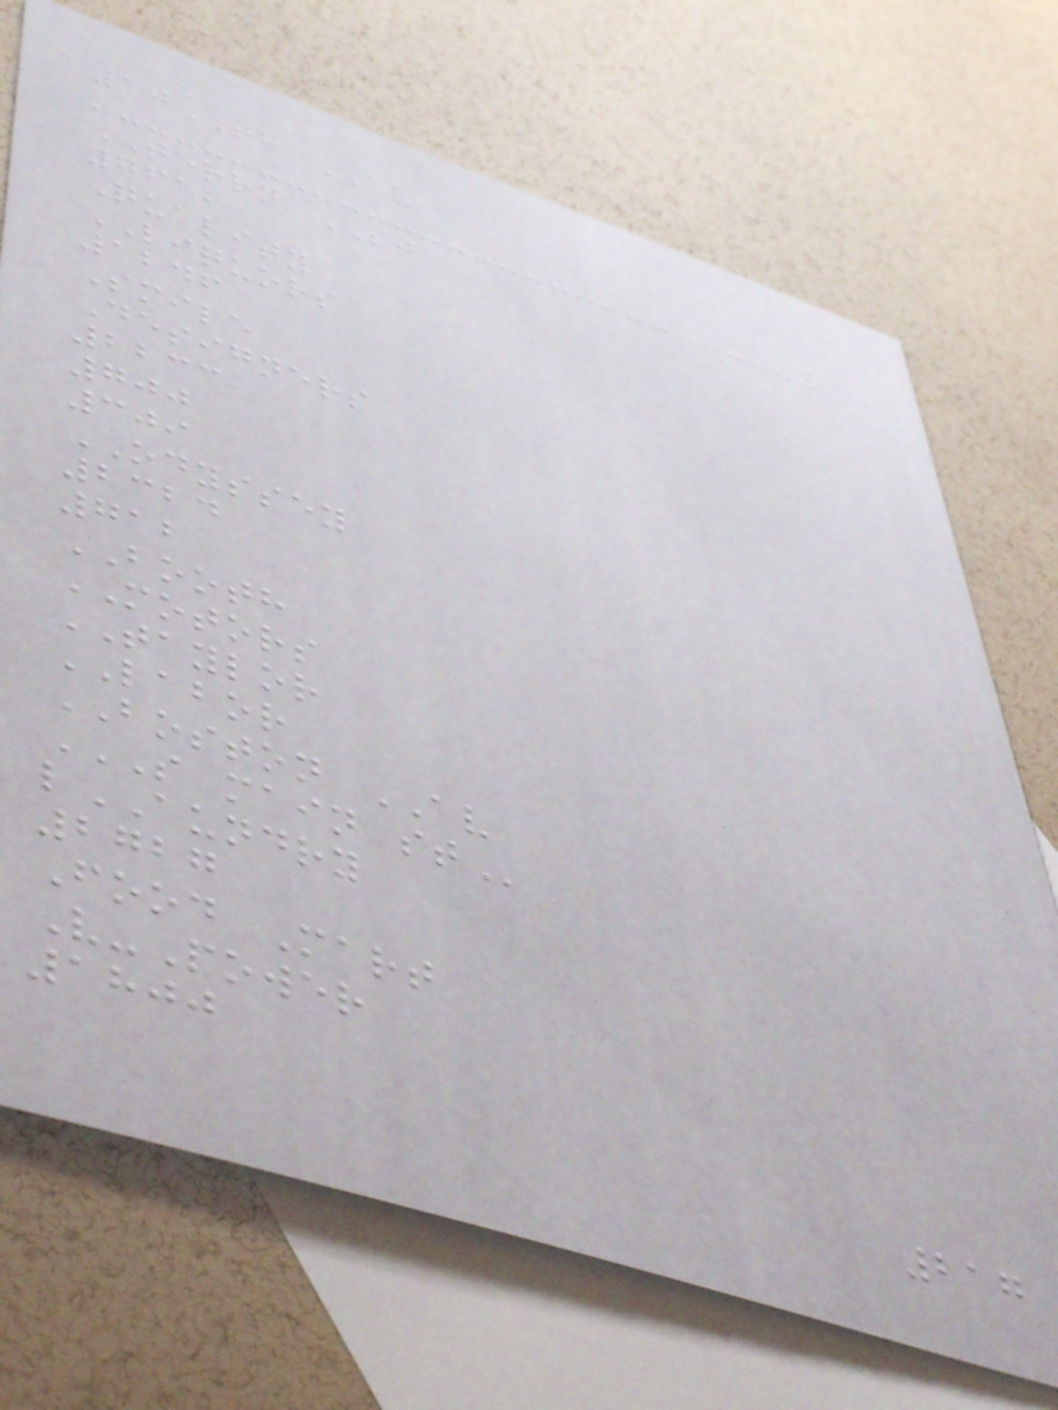10TH AV
TERRY ST
7612
Quality
LIQUORS
1246
Smile
Designers
2233
700
309
ODYSSEY
2324
712
BOOTH
MOTORS
TAYLOR
LABOR
BOSTON AV
S MAIN ST
lAUNDRY
2727
Food Mart
V-Power
1800
217
